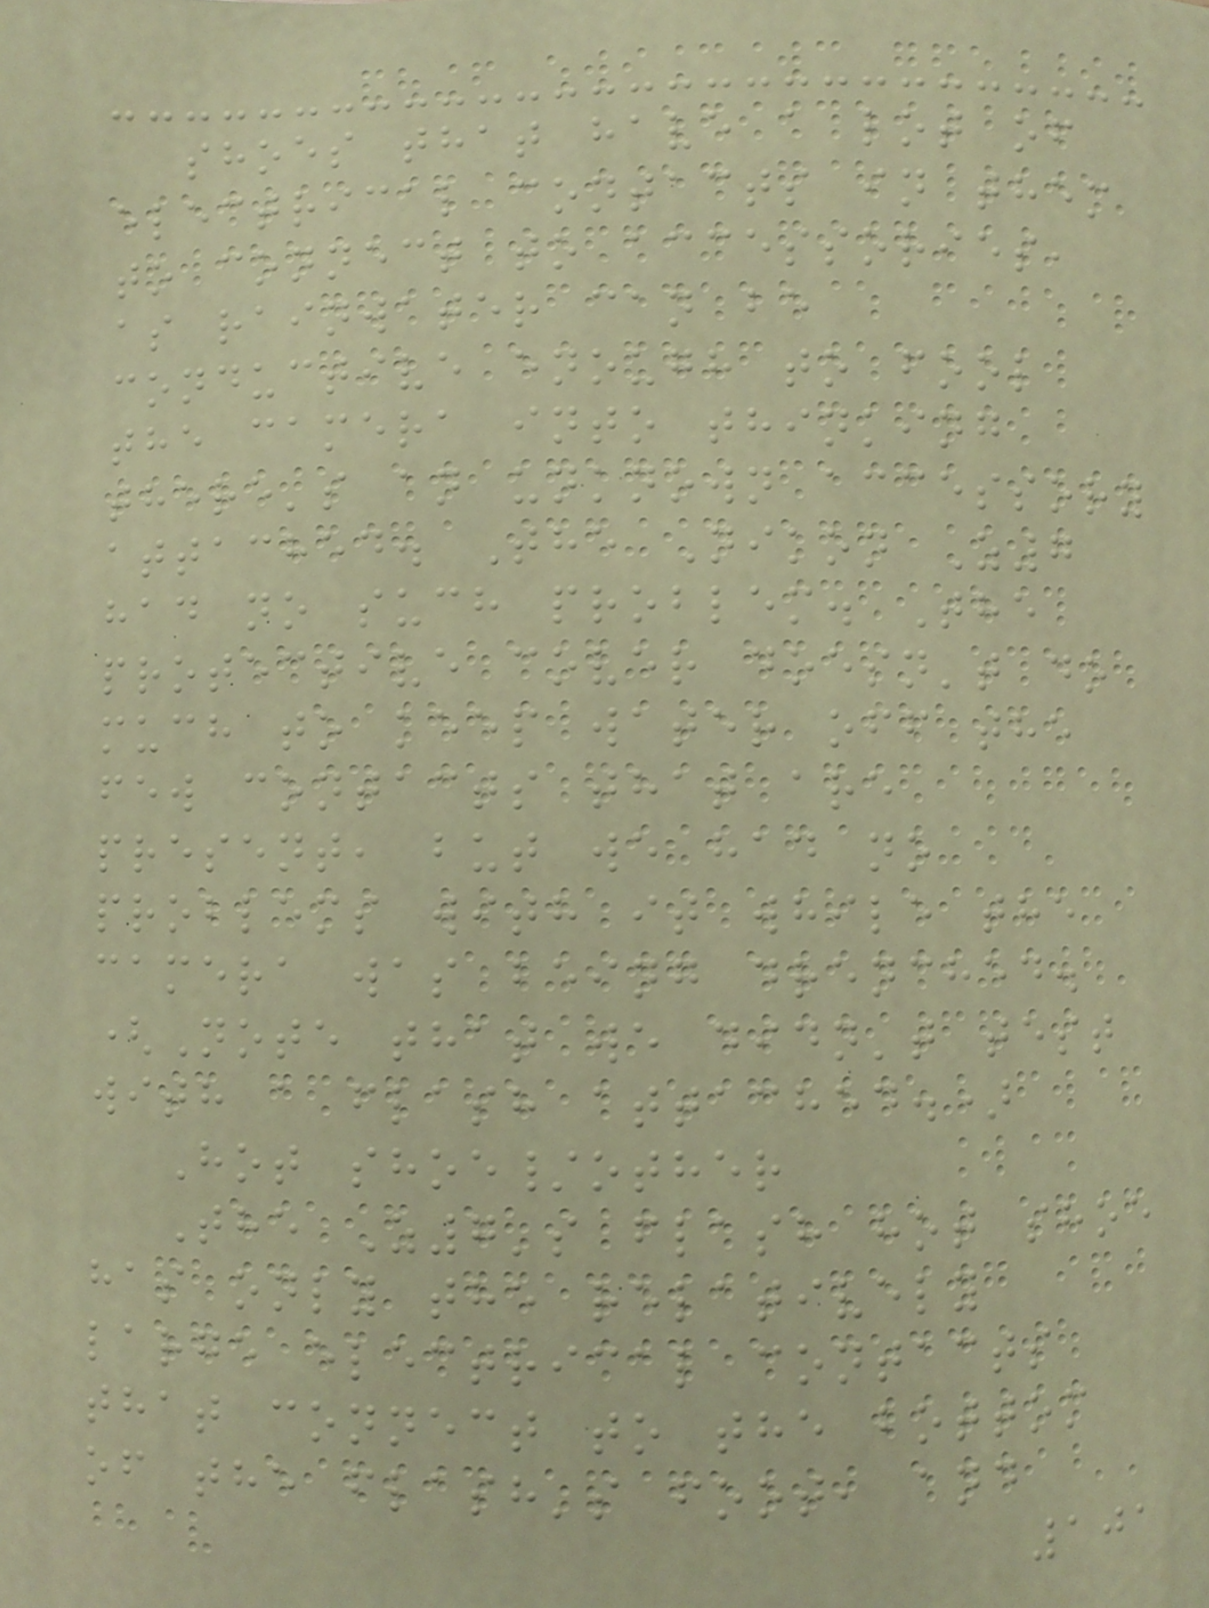shoes that have a lot of
electrical contacts in them
to connect to accessories,
as rainwater can be
conductive enough to fool
the camera into thinking
there's an unknown accessory
attached. The Nikon Z7
had no such problem. The
protective cover doesn't do
much to keep water off the
few contacts that are
present, but we had no
problems with it while the
camera was being drenched.
(Note that we didn't test
with a flash attached.)
Hot shoe/other
The Z7's flash hot shoe
has only the relatively
large electrical contacts
that connect to the bottom
of the flash's foot, and
101
